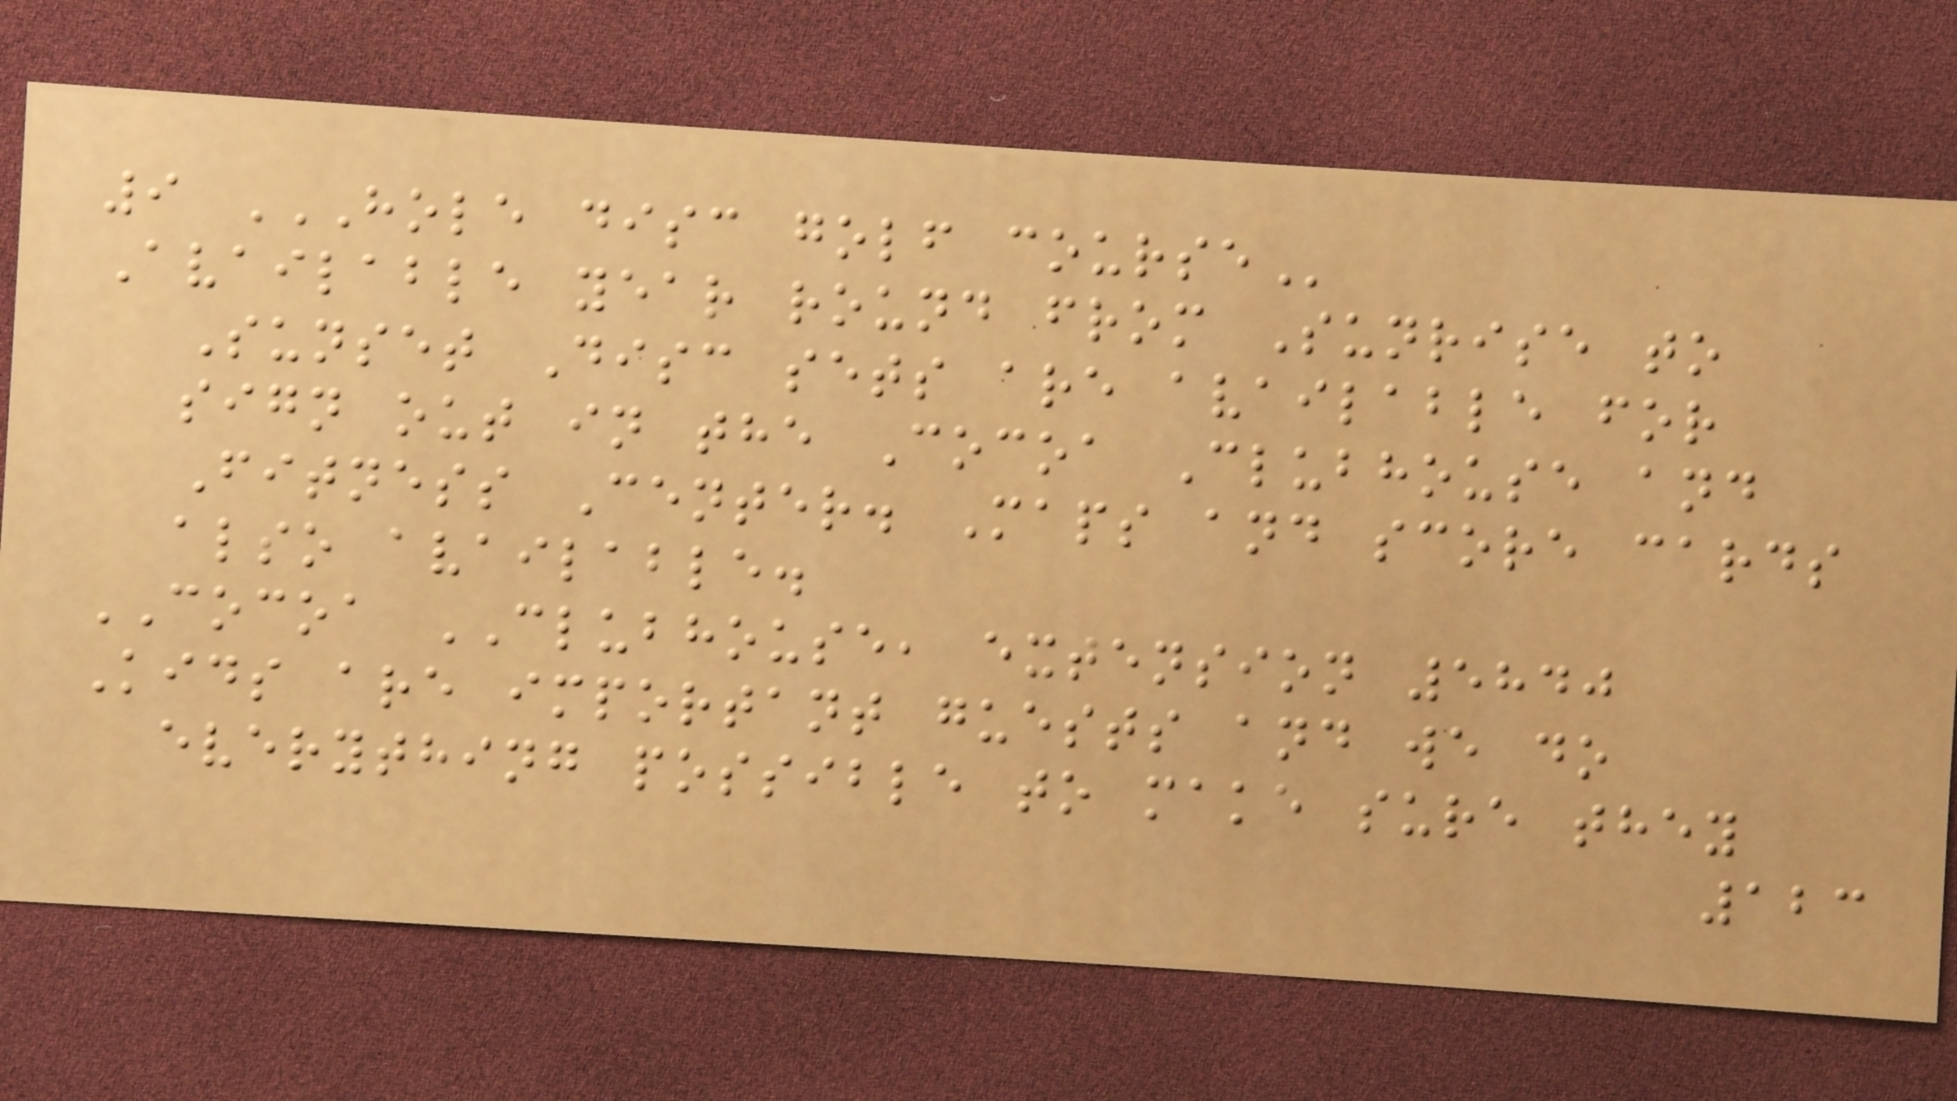9 HOLE DISC GOLF COURSE
Available year round from Sunrise to
Sunset Disc sets are available for
sign out in the Cocoa Clubhouse and
Fitness Center. Maps and score cards
also available.
COCOA CLUBHOUSE, extension 5840
Kids are important guests and we do
everything possible to make sure they
123
